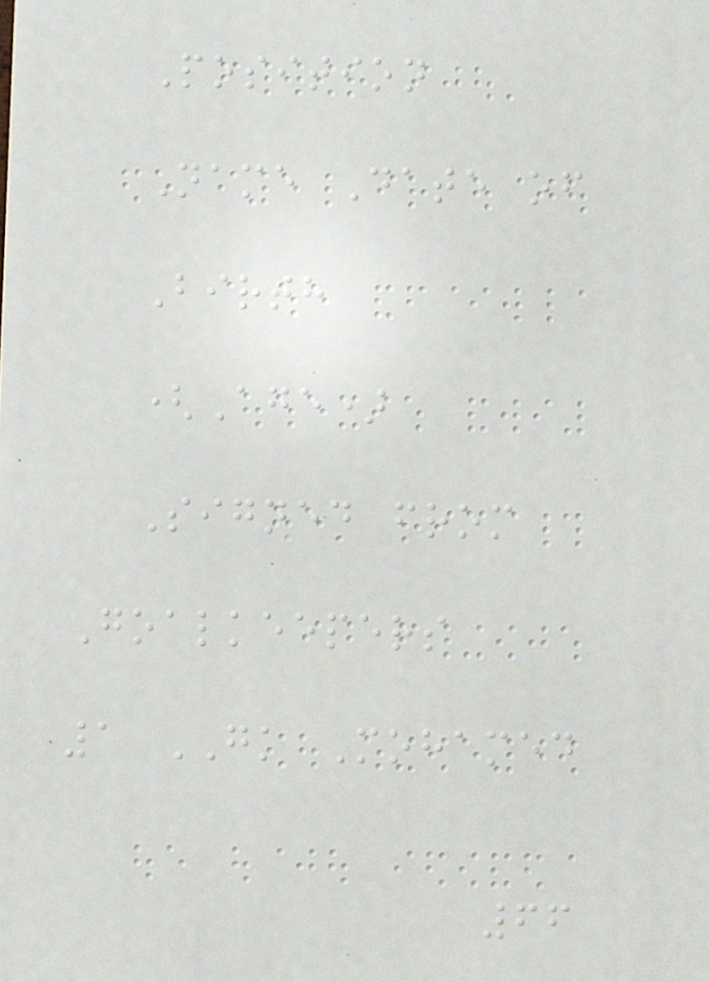Position
Name Date of
Birth
(Age)
Signed from
Goalkeepers
1 GK Mohamed
66
